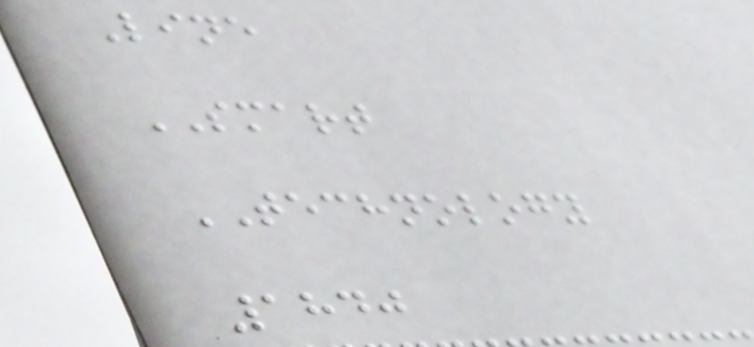Line
SMART
TECHNOLOGY
1840
